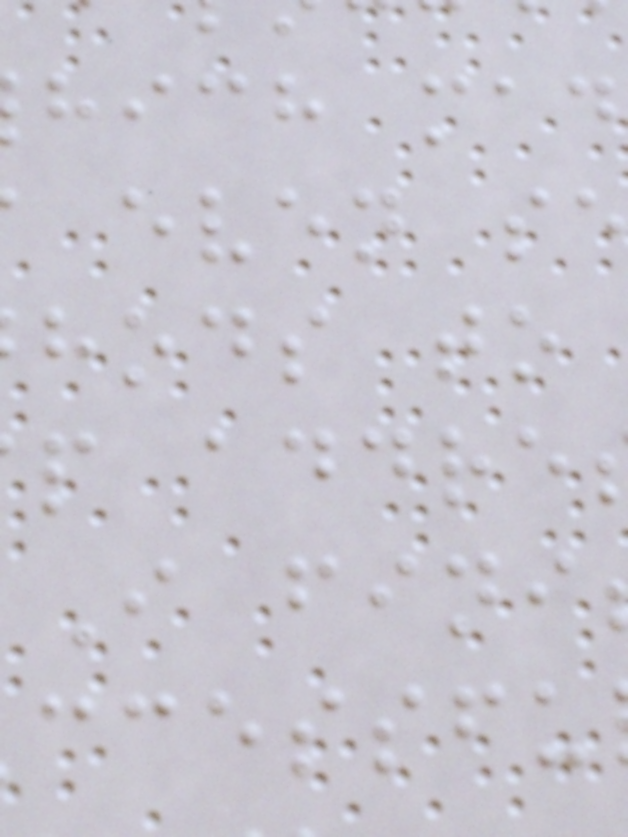hich mad
hods to
p addre
I fini
